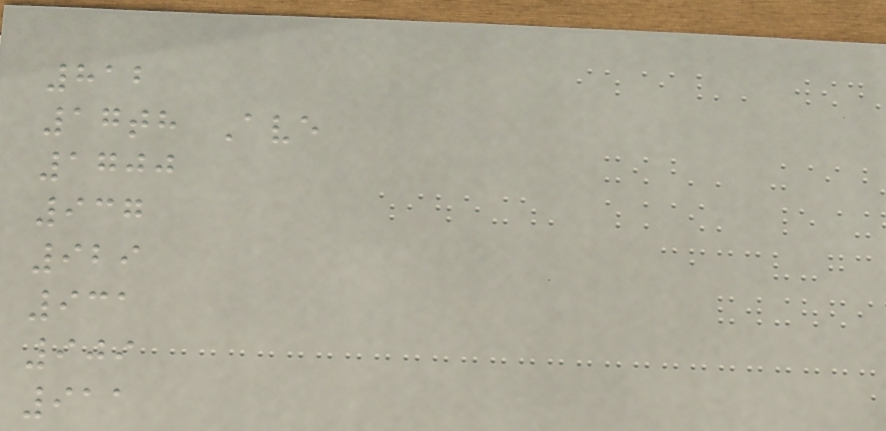812
17th Ave
1700
937
929
931
909
911
